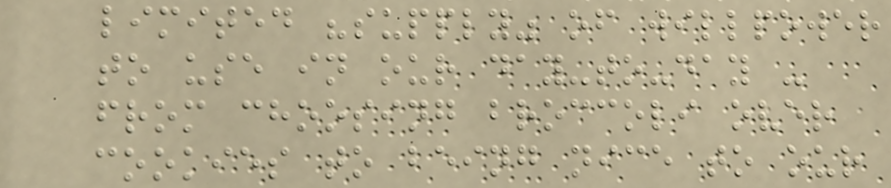limited "supply" of willpower
to use in our day-to-day -
from choosing broccoli over
cookies to being nice to our
